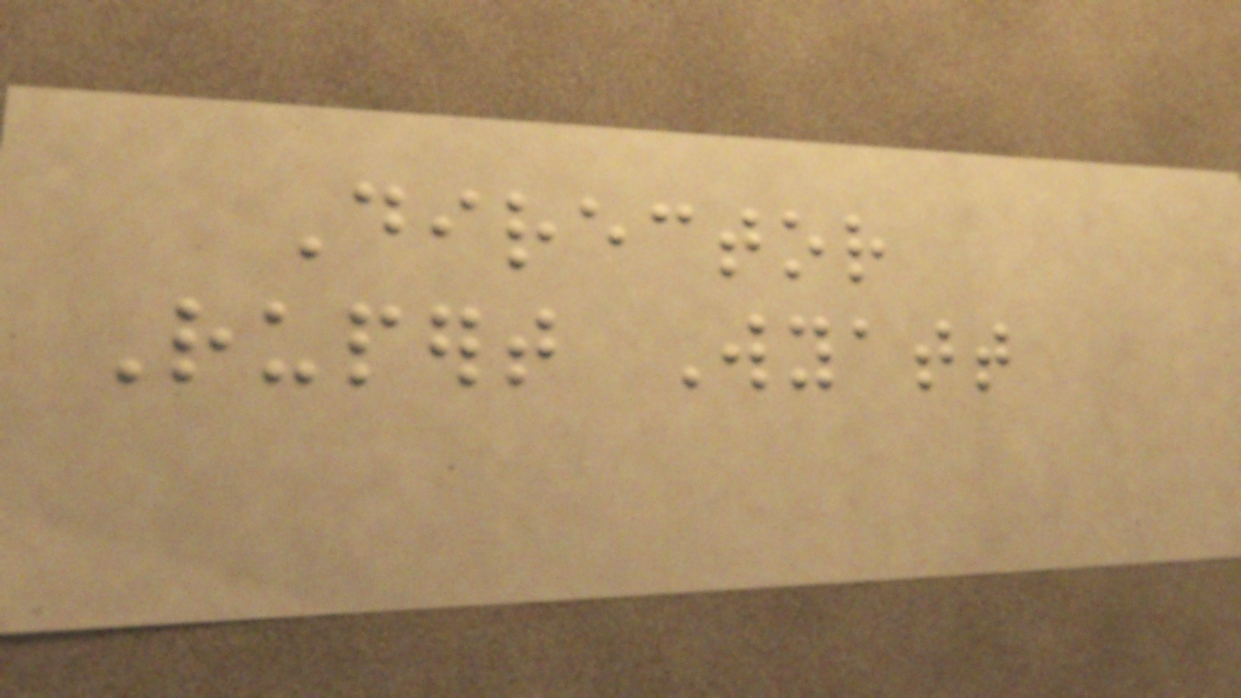Director
Rupert Wyatt
